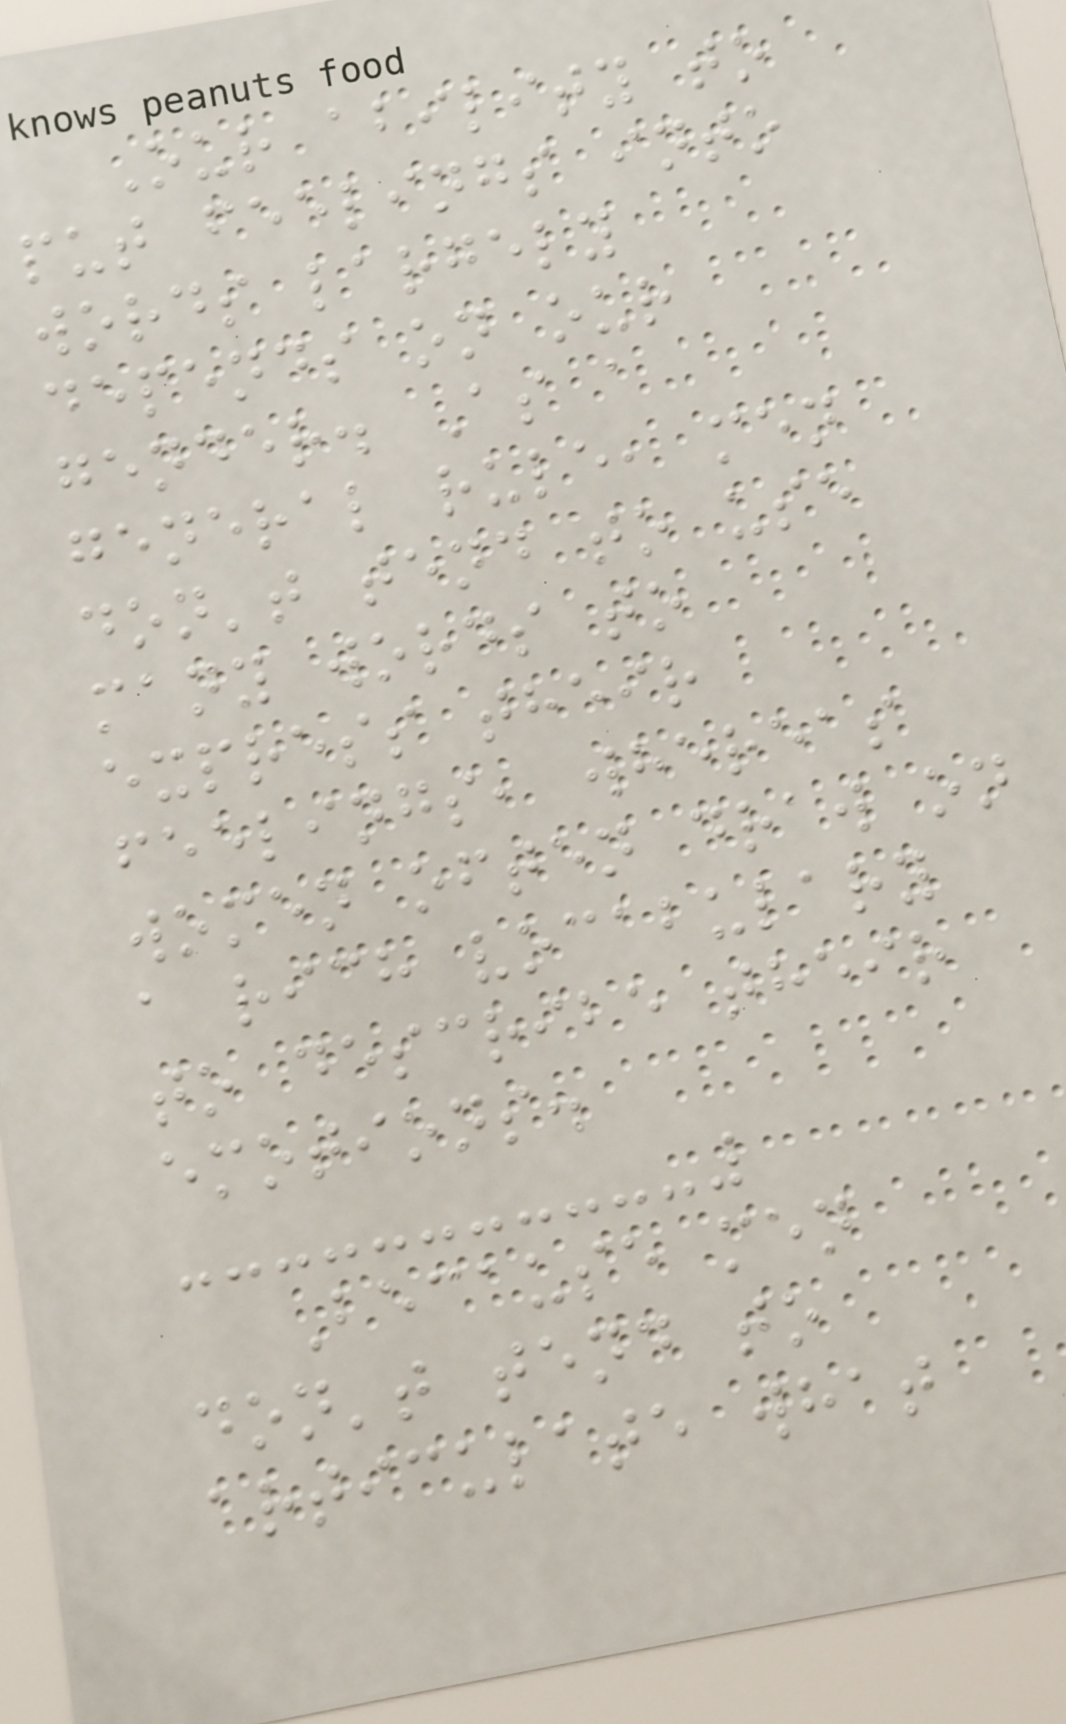Our ability to
put feelings into
words largely
depends on our
gender. As a
general rule, men
don't tend to use
many words to
express their
feelings, whereas
women often draw on
a rich vocabulary
to describe their
emotions.
Because men
don't tend to
articulate what
